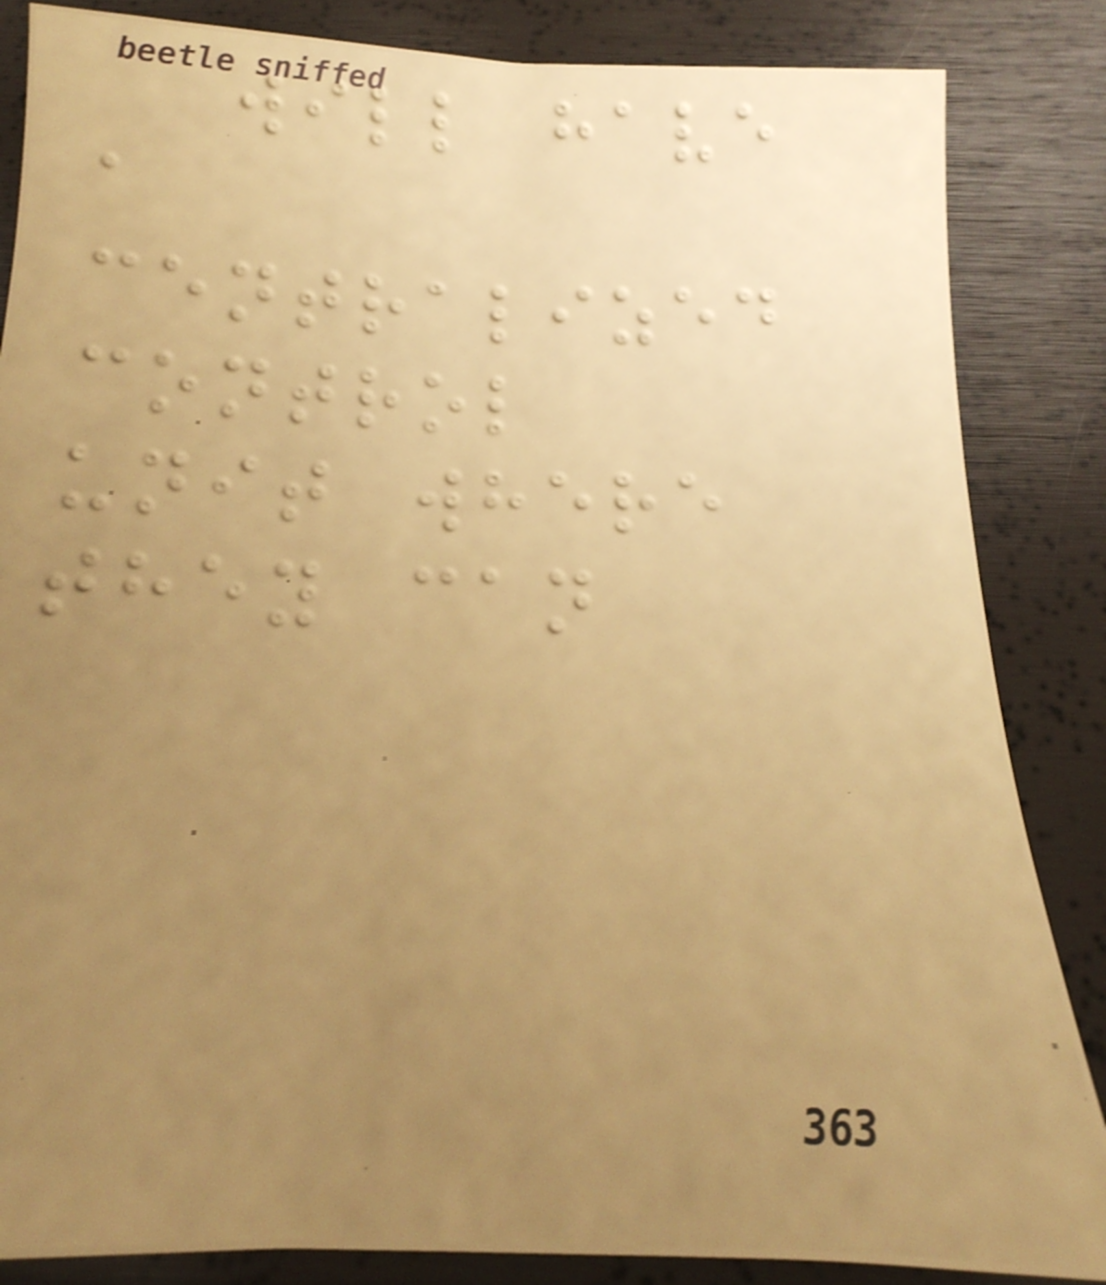will have
a
centralized
control
unit where
they can
